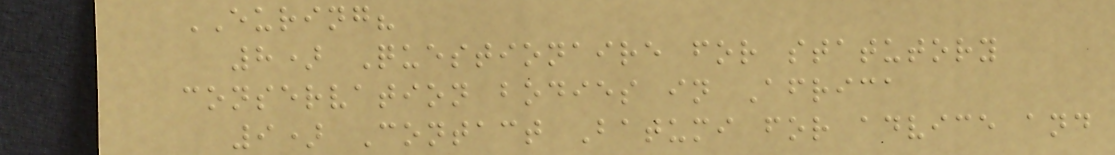EURING?
8) Questionaire for statutory
conservation bodies in Africa
9) Contact Batumi for advice and
